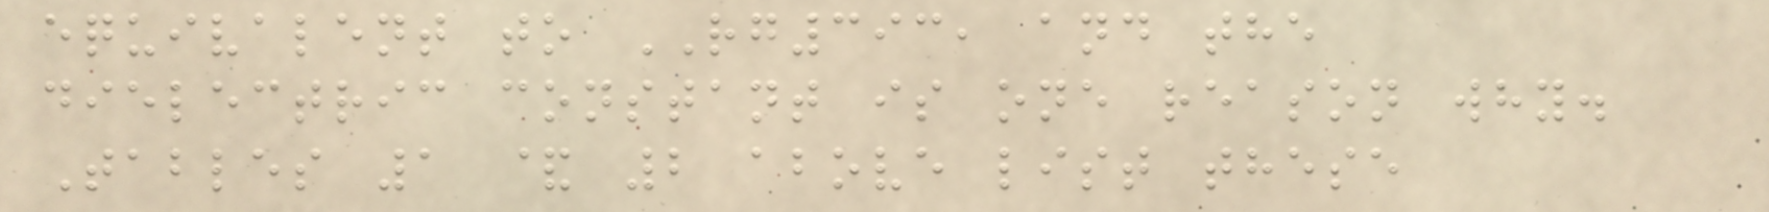equivalent to RG393, and the
dielectric constant is one reason why.
Tables 1 & 2 above list these
